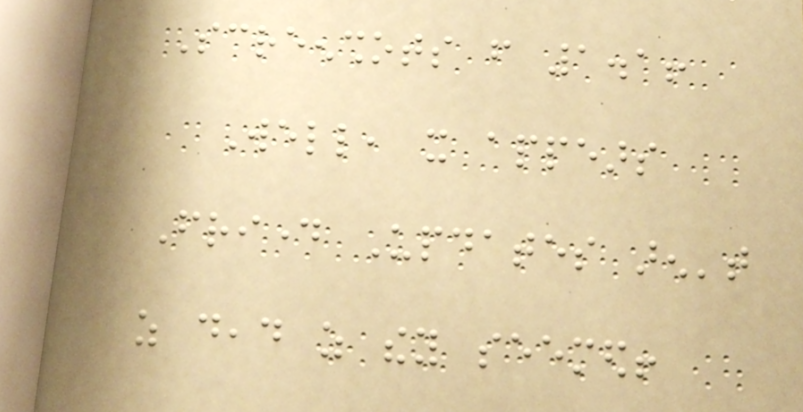Screenshots from 1.1!
Well, it appears
Friday Updates aren't
as dead as they seemed!
